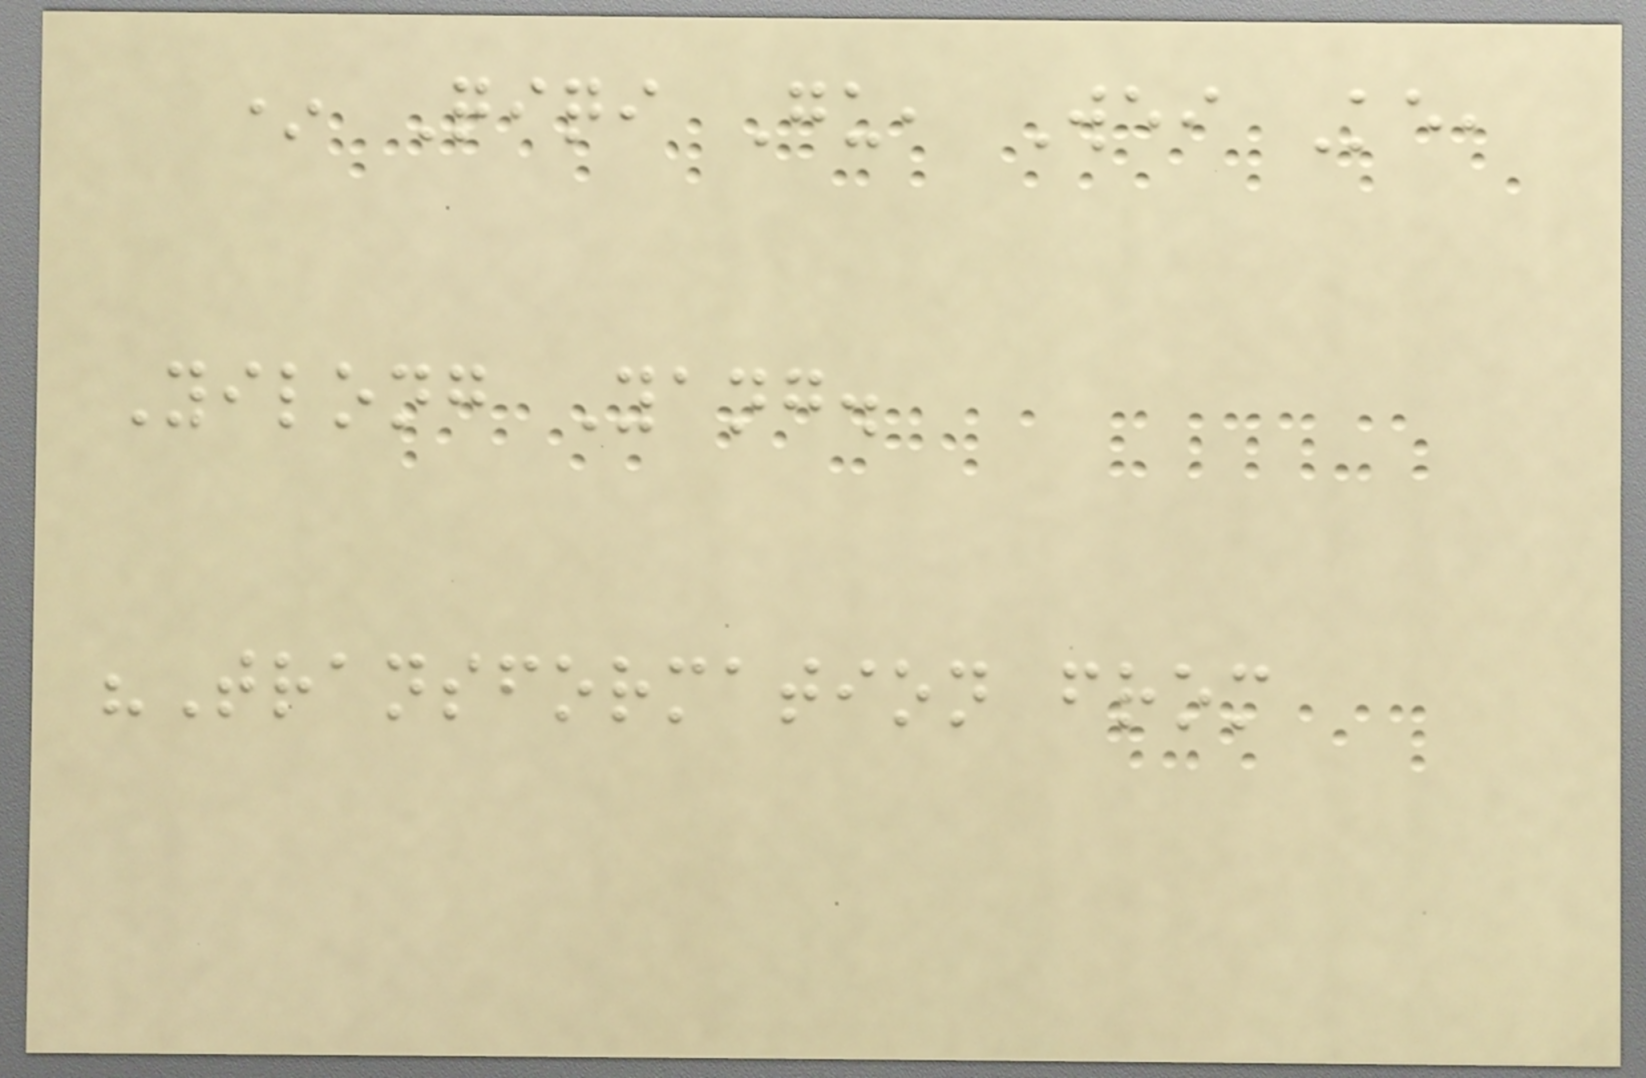* Qiqi Gu, Wei Ke,
Yilong Yang.
"Transformation from
